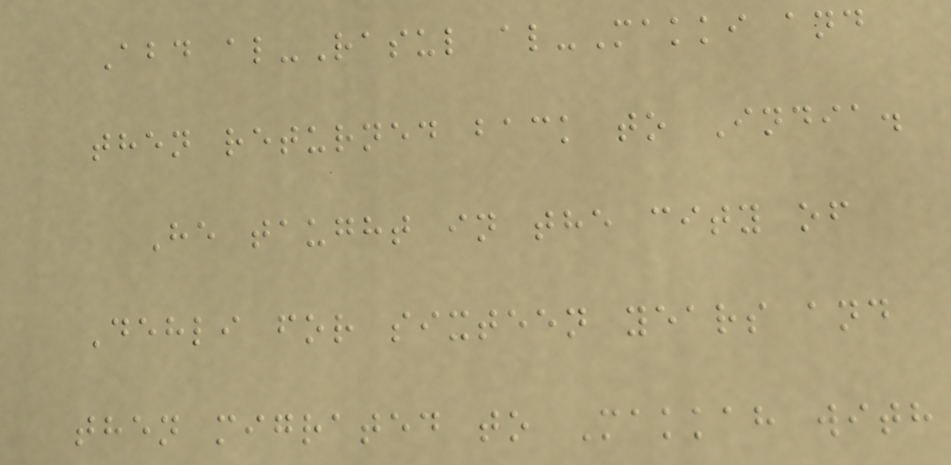Abd al-Rasul al-Makki and
then returned back to India.
He taught in the city of
Dehli for sixteen years and
then migrated to Makkah with
